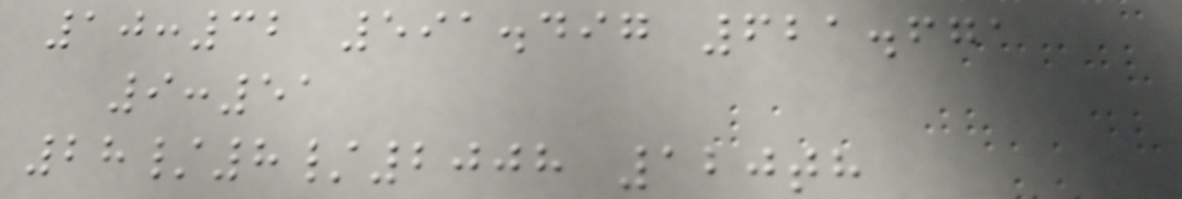10:32 591.497 621.671
9:51
28/8/2008 120th
